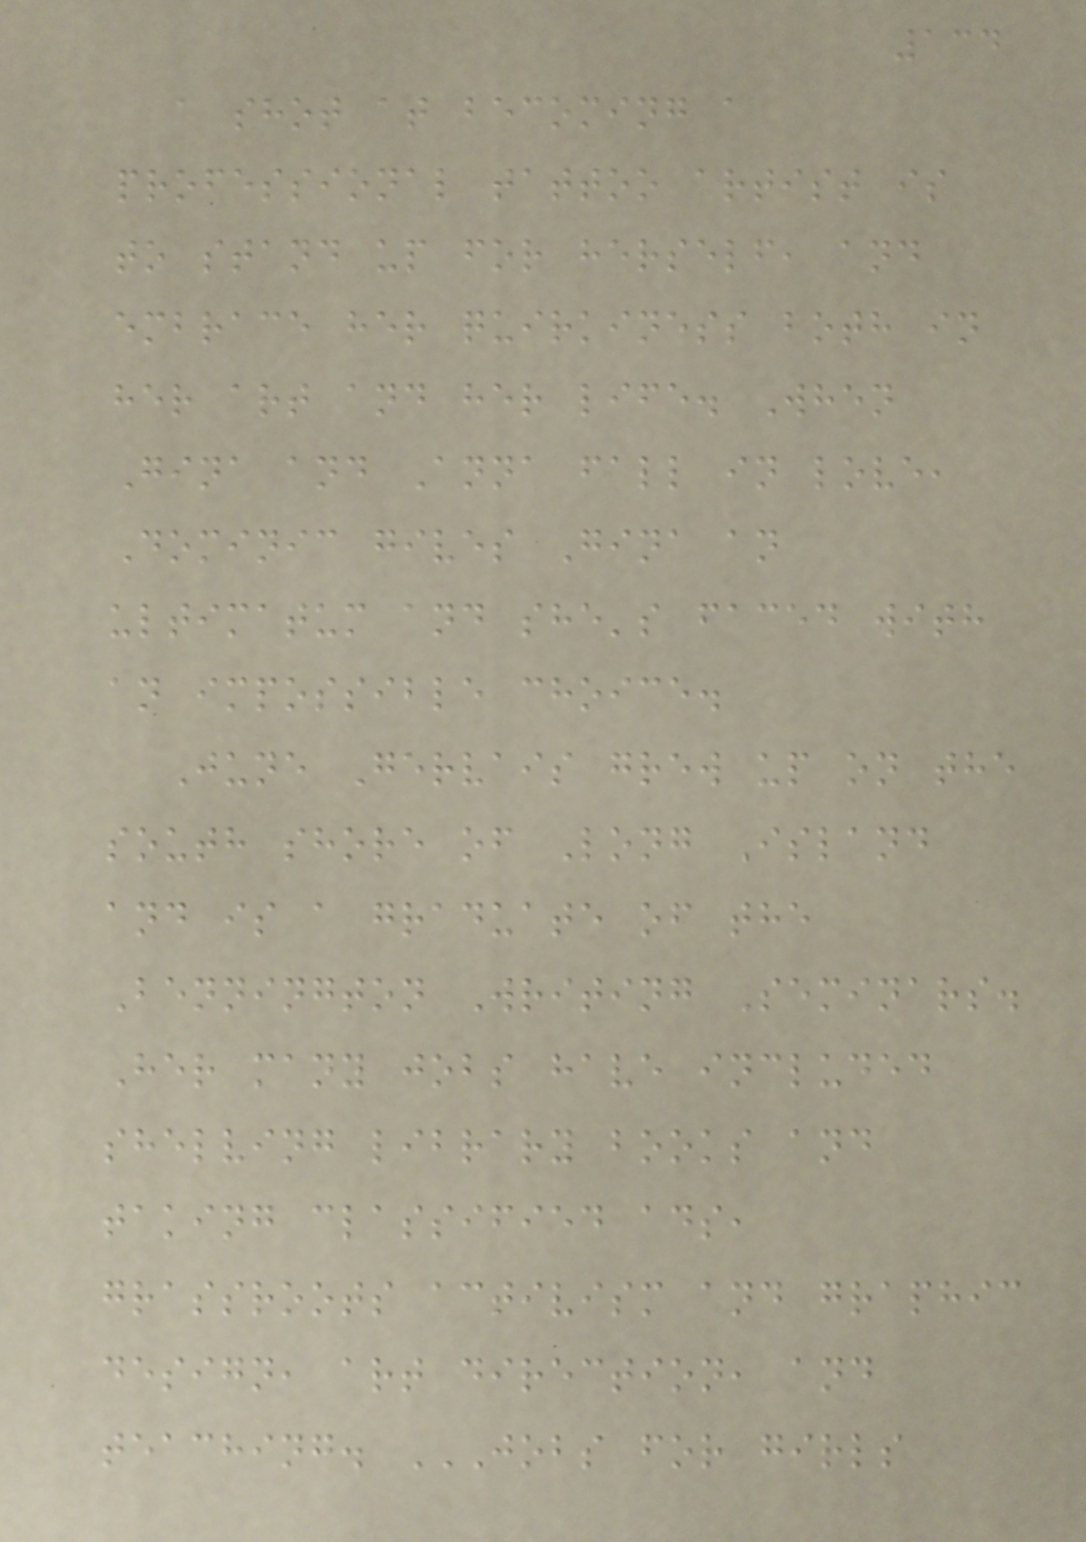134
a shot at becoming a
professional tattoo artist is
to stand up for herself, and
embrace her quirkiness both in
her art and her life. When
Gina and Anna fall in love,
Dominic gives Gina an
ultimatum and she's faced with
an impossible choice.
June Gervais grew up on the
south shore of Long Island
and is a graduate of the
Bennington Writing Seminars.
Her many jobs have included
shelving library books and
taking classified ads,
grassroots activism and graphic
design, art direction, and
teaching. JOBS FOR GIRLS
